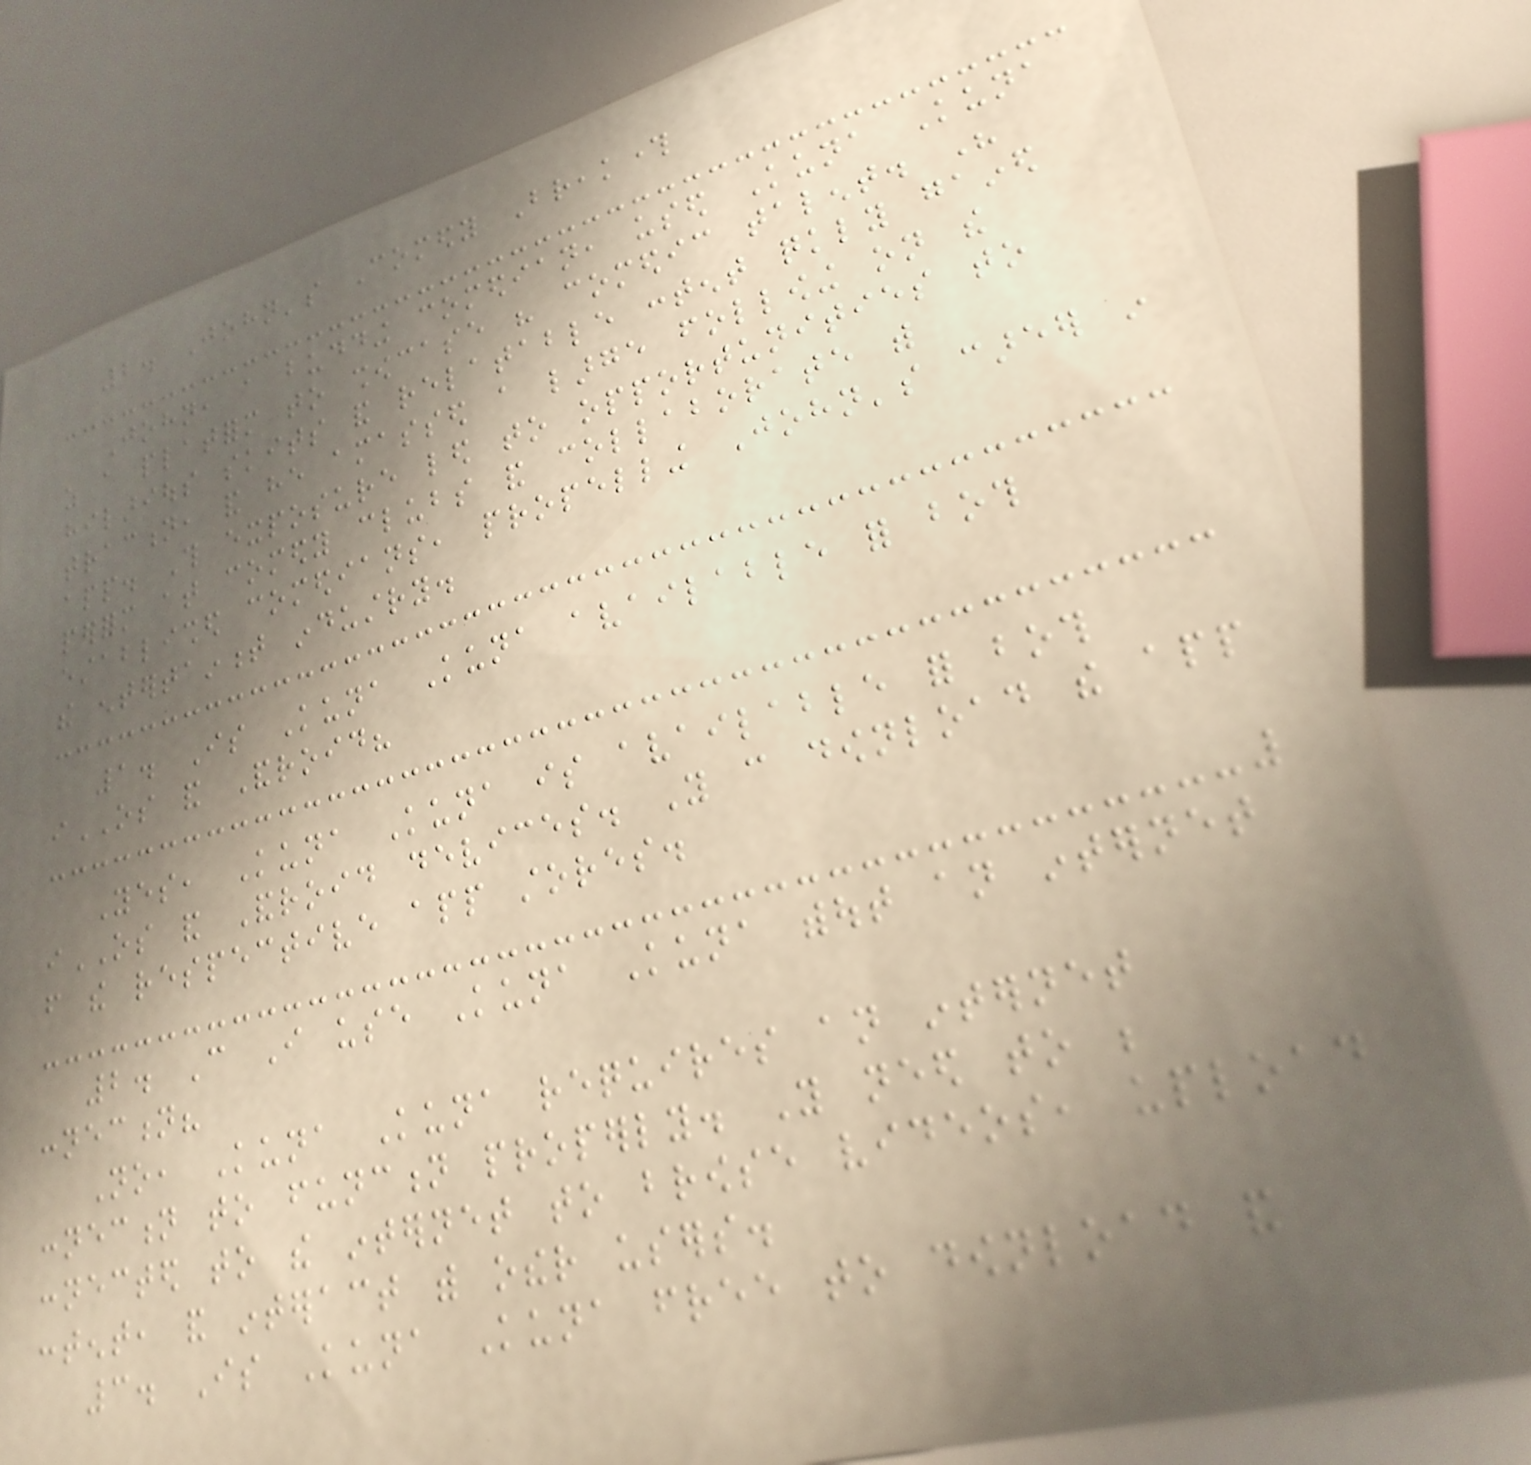2. John's Comedy Breakthrough
John, a budding comedian, used Kuna Kuna
as a platform to showcase his comedic talent. His
hilarious skits and relatable content quickly gained
traction, and he amassed a large following on the
app. This exposure led to opportunities to
perform at comedy clubs and collaborate with
established comedians, propelling John's career in
the entertainment industry.
1. Is Kuna Kuna available for both
iOS and Android?
Yes, Kuna Kuna is available for both
iOS and Android devices. You can download the app
from the respective app stores.
2. Can I use Kuna Kuna without an internet
connection?
No, Kuna Kuna requires an internet
connection to function properly. You need to be
connected to the internet to browse videos, upload
content, and interact with other users.
3. Is Kuna Kuna free to download and
